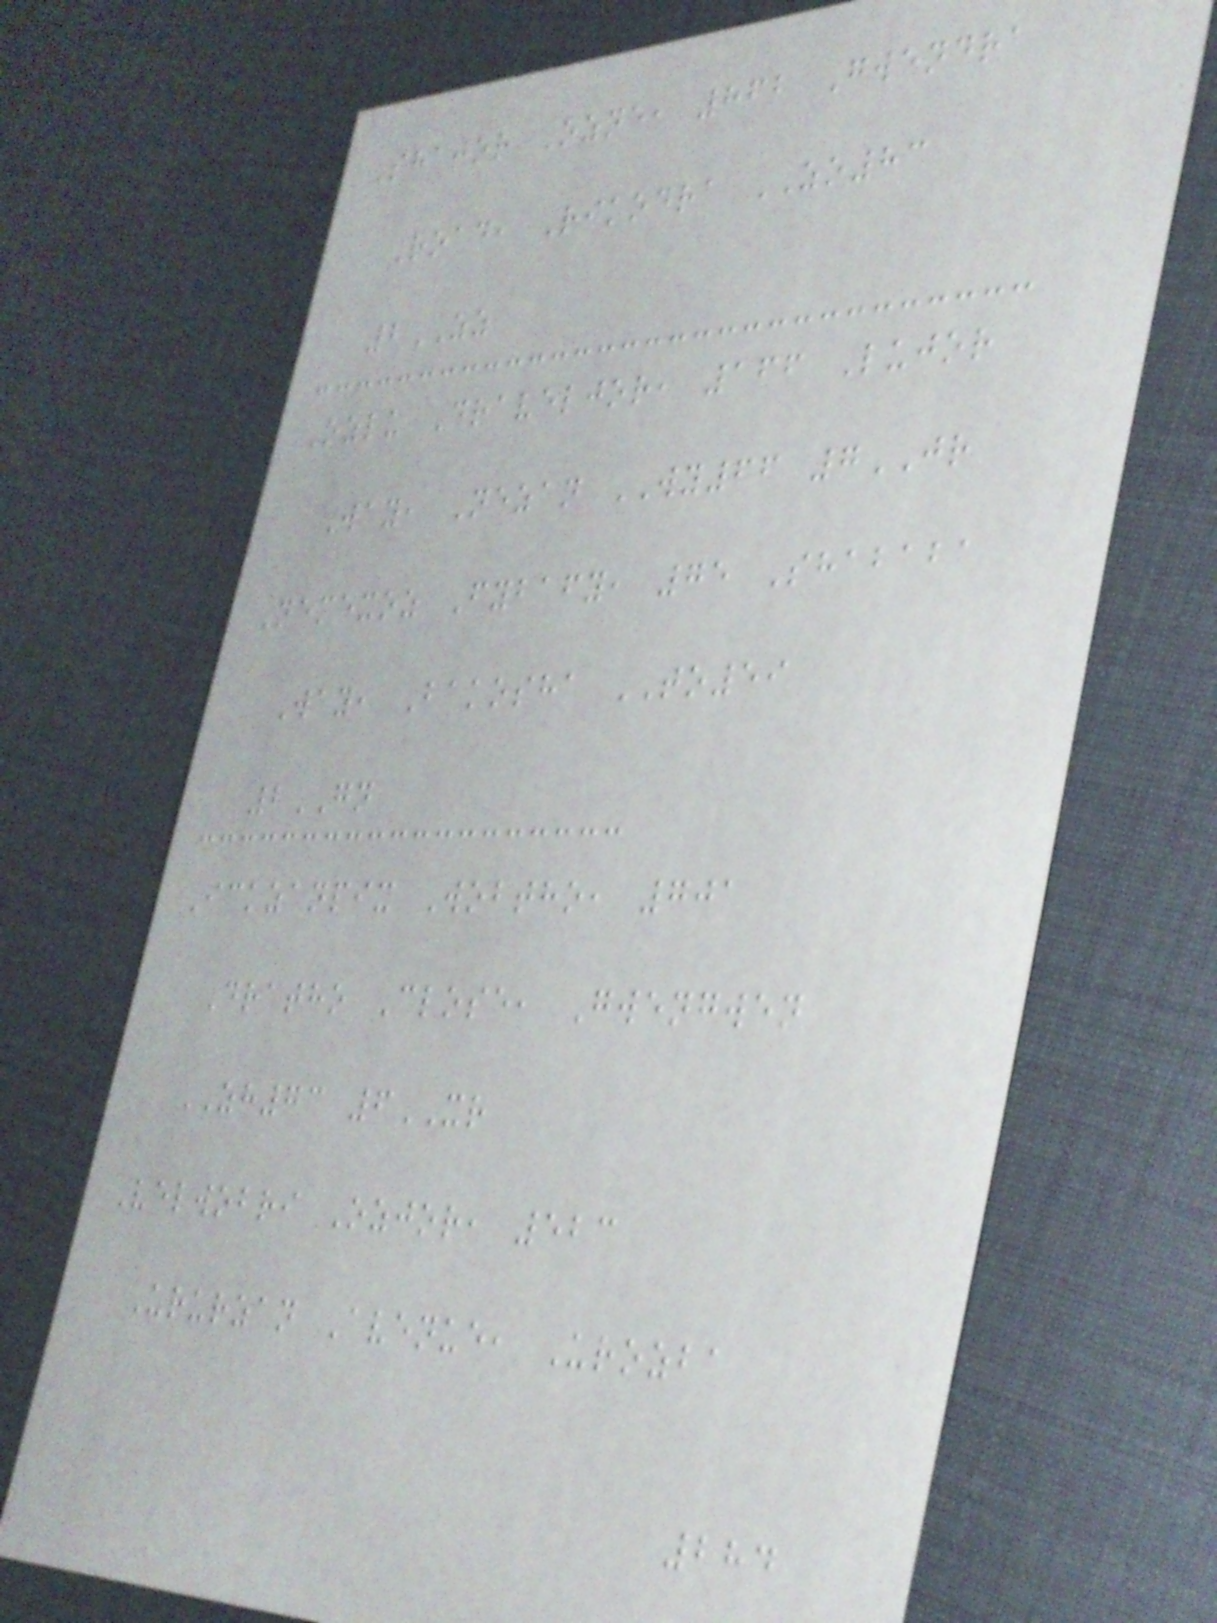Shajor Ozne, 862 Gwendra
Road, Rikodra ZO83
2ZZ
Ozlu Draveljor, 166 Lujor
Way, Nezan WY66 7JR
Nemexoz Fybafy, 75 Shababa
Way, Bakosha TO59
2GN
Ickzanpix Wobtho, 701
Dratho Close, Gwengwen
ZH73 6XR
Velwobri Ozjor, 523
Ururzan Avenue, Urozba
284
